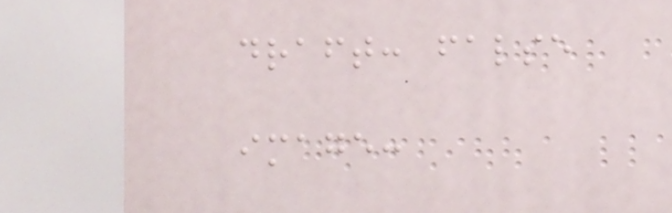draft: false
image:
